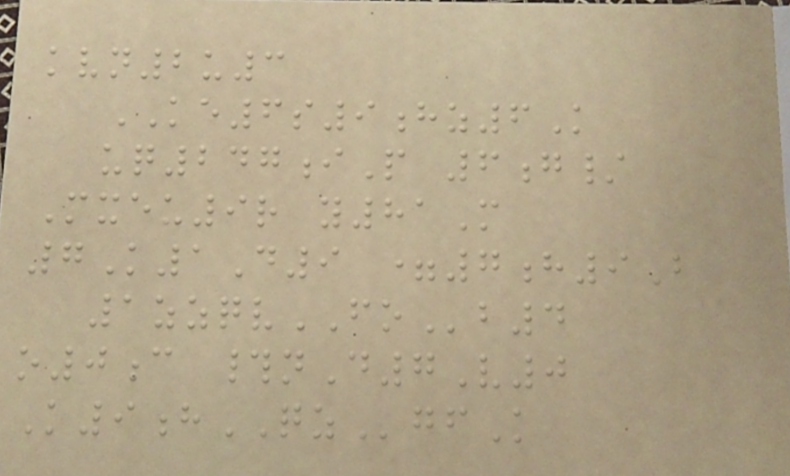kvn2u3
KE6s9hz6K
uq247iP 6g/
Mxeu9r y81M
7K1D9 =7h9B
1zzqvFOb4
o0c #nD7V0
K9hQZgfK
